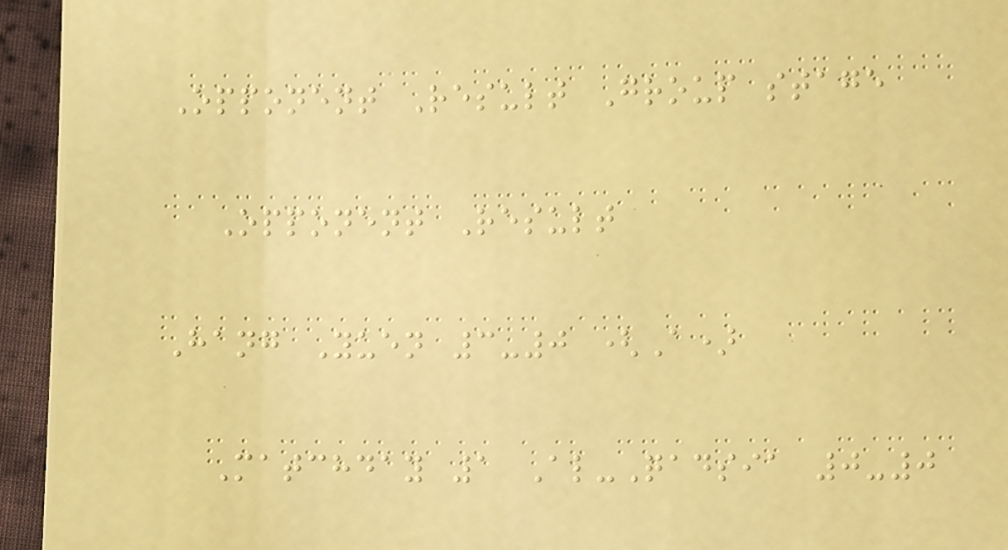Opponent Result Group stage
Opponent Result
Hang Yuen 3-0 (A)
Matchday 1 Al-Qadsia 0-0
